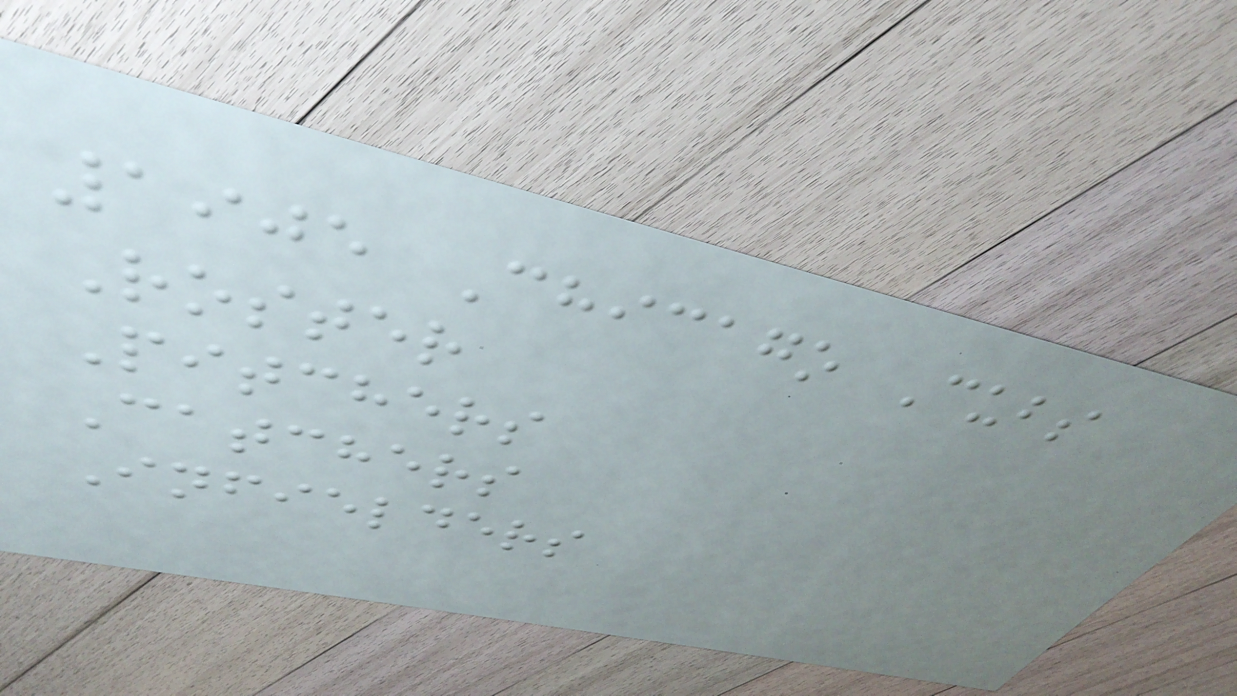1905 Chicago Cubs
Roster
Pitchers
Catchers
Infielders
